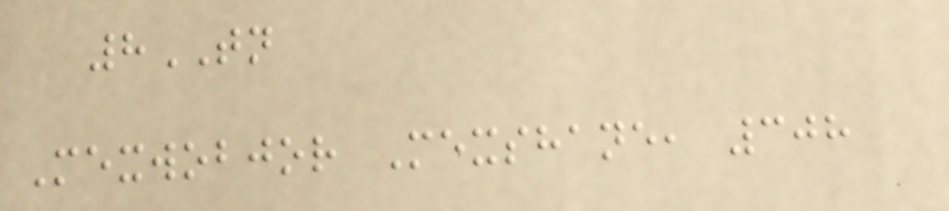8TN
Mexwobjor Mexshane, 308
